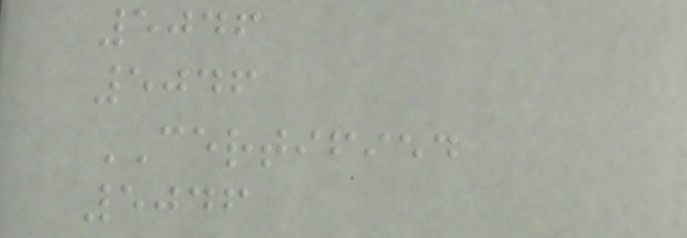5046
5046
CERTIFIED
5046
